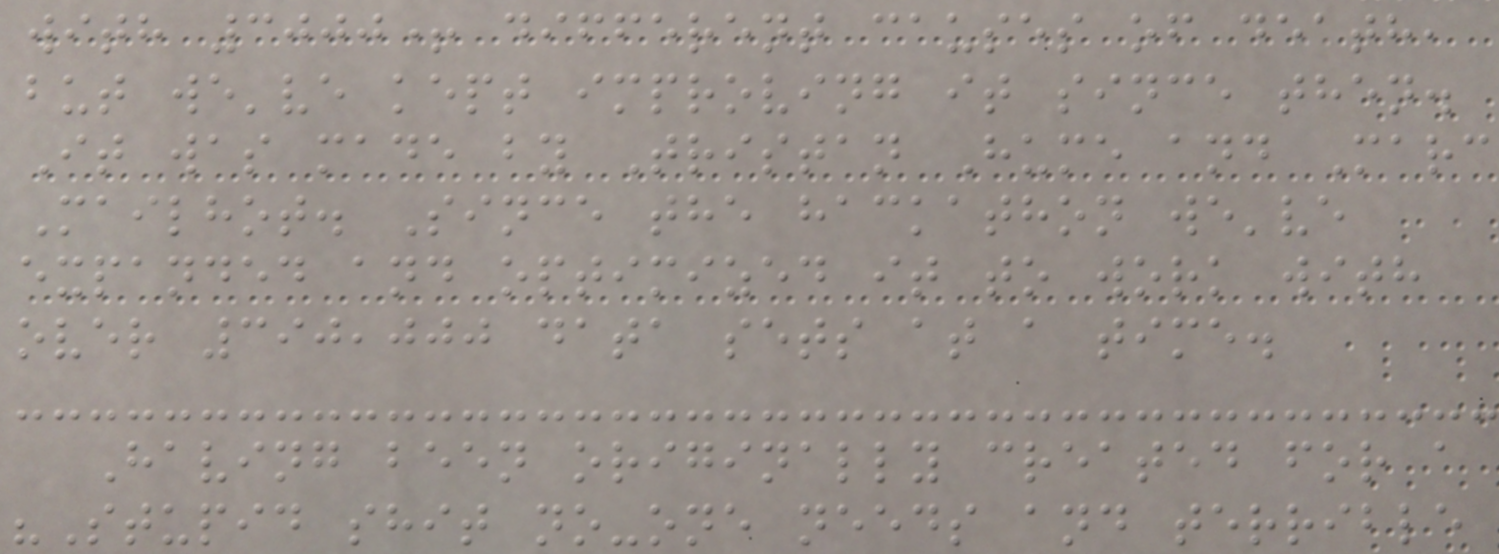with 3000+ different causes of death,
but we've kept improving it since then.
It was made by Tristan Hume and Marc
Mailhot. Since the hackathon we've
expanded and optimized it to work with
over 390,000 data sets at a time.
Having been originally created for a
"Stupid shit no-one needs and terrible
